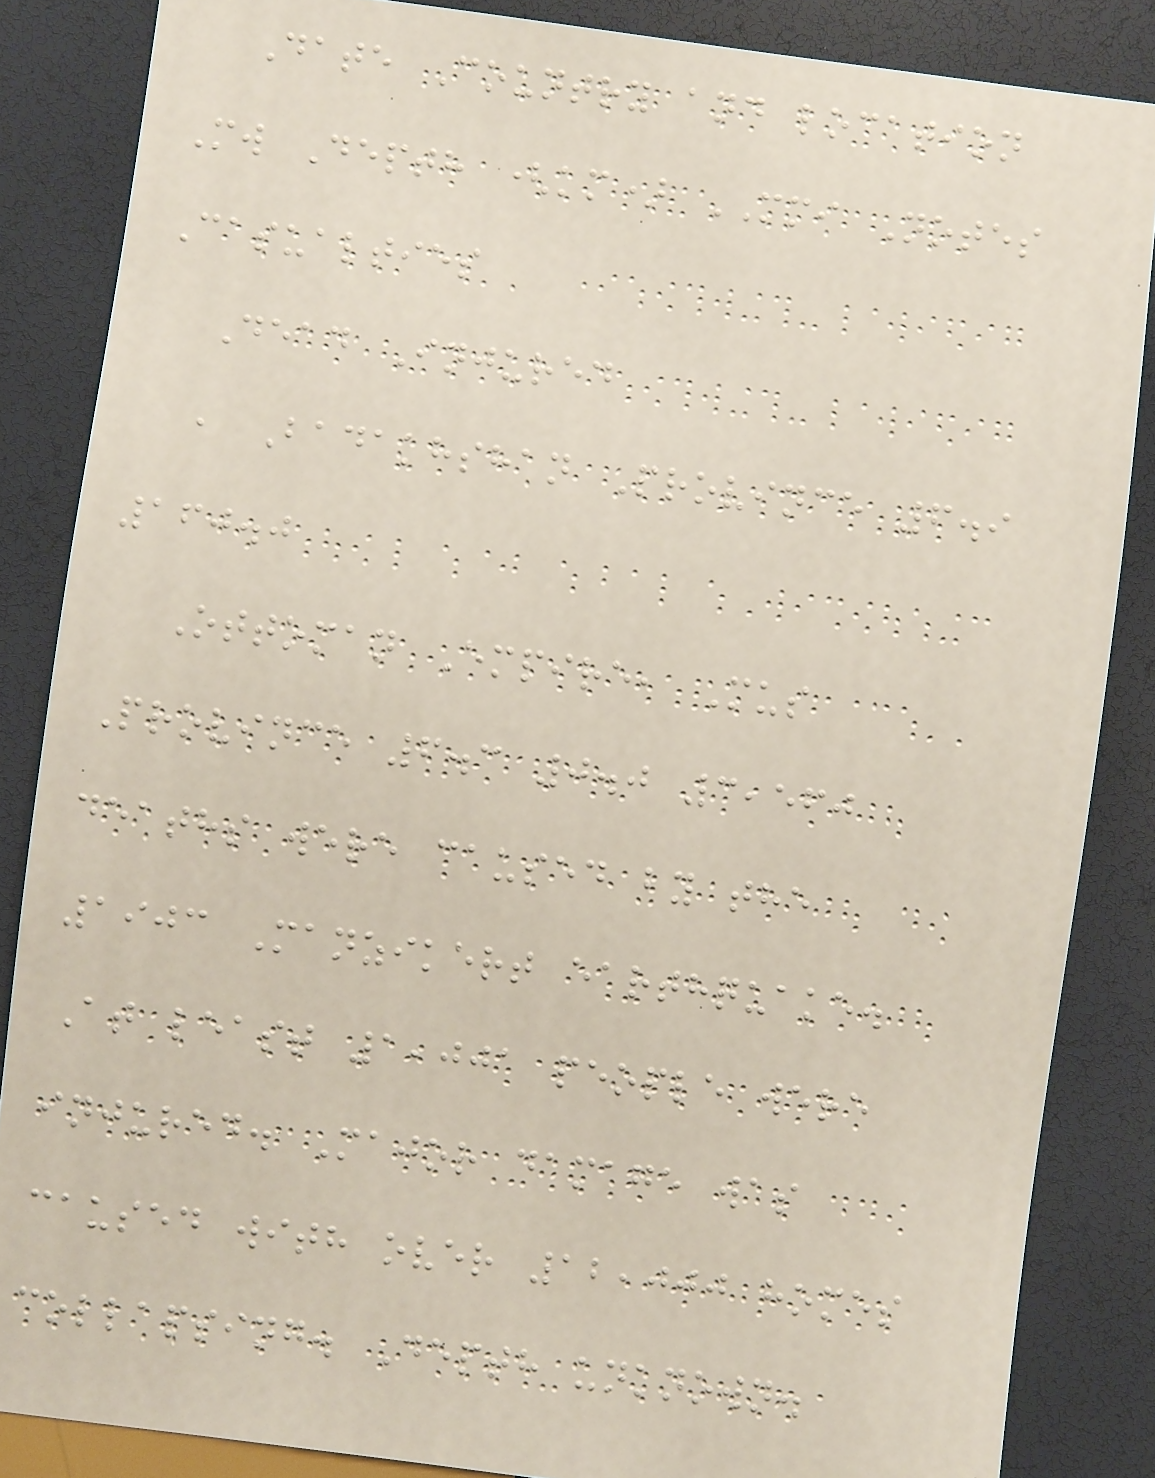Date Country and location
Mw Depth (km) MMI Notes
Casualties
Dead Injured
, Badakhshan Province 6.9
160.0
Ottoman Empire, Mus
Province 6.3 0.0 3,560
deaths were caused by the
1903 Manzikert earthquake.
At least 1,001 people were
injured. Major damage was
caused with over 12,000 homes
collapsing. Depth unknown.
